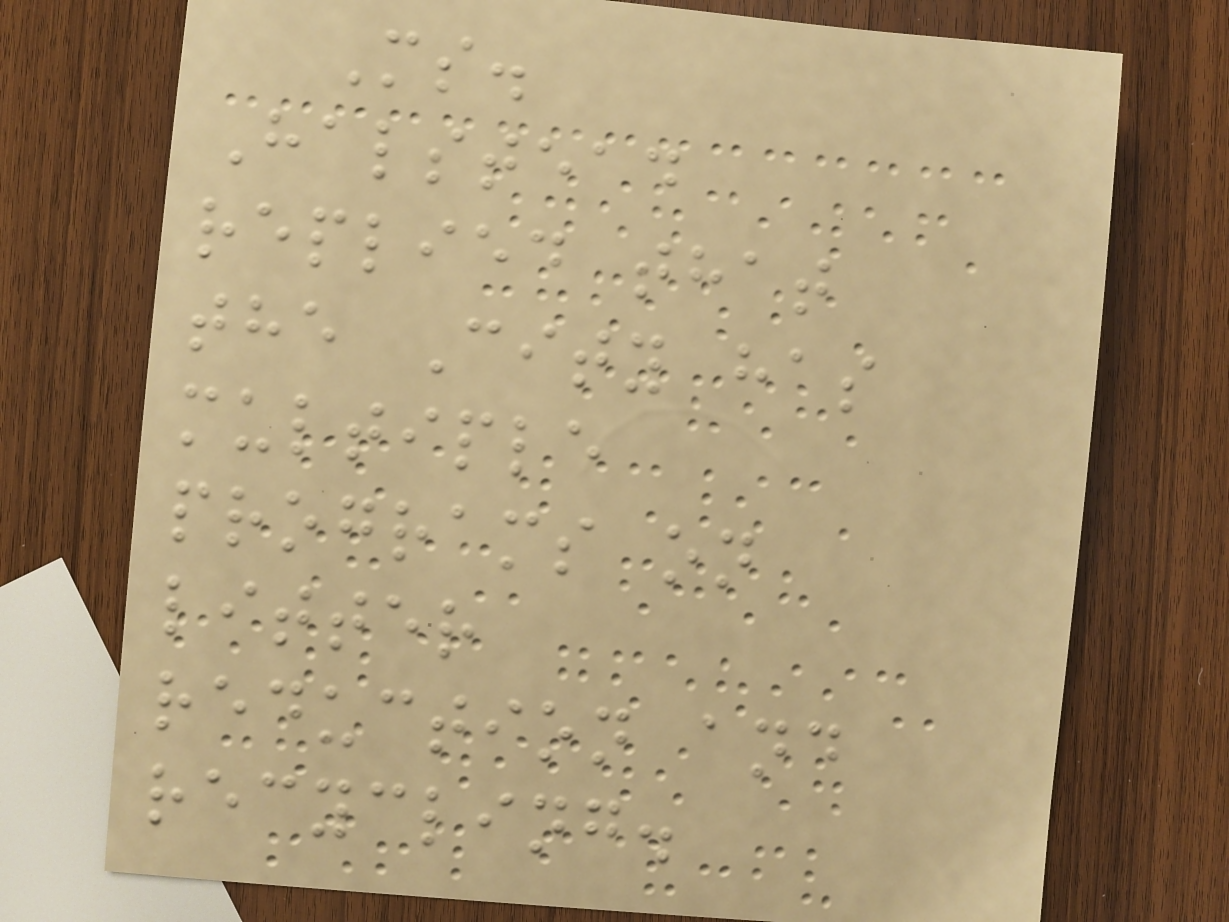Ms.
Halstead
replied that
the City has
multiple
programs on
litter
reduction and
recycling.
